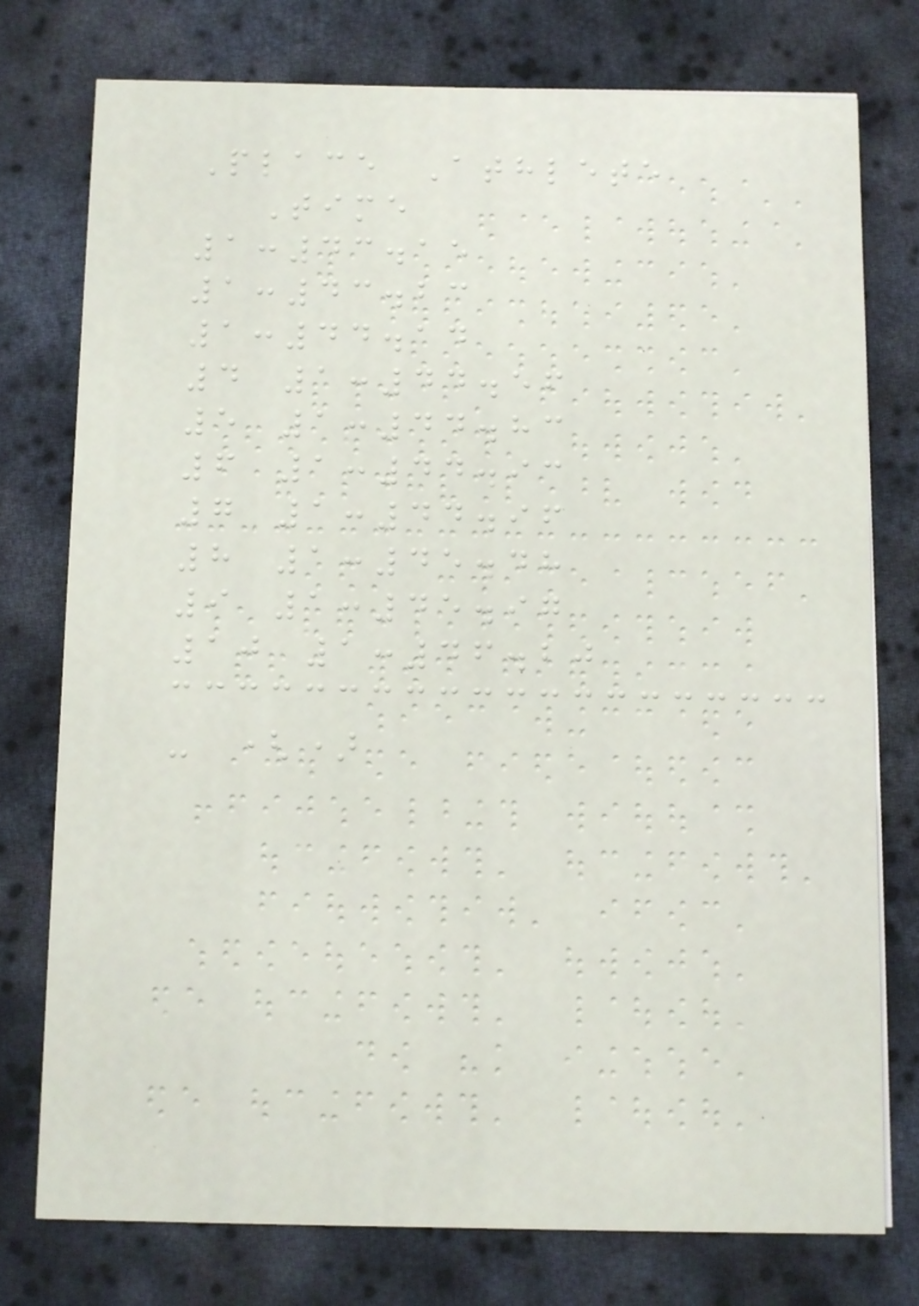Place Athlete
Time
1:43.15
1:43.23
1:44.14
4 1:44.56
5 1:44.83
6 1:44.93
7 1:44.96
8 1:45.48
9 1:45.97
10 1:46.20
- ()
